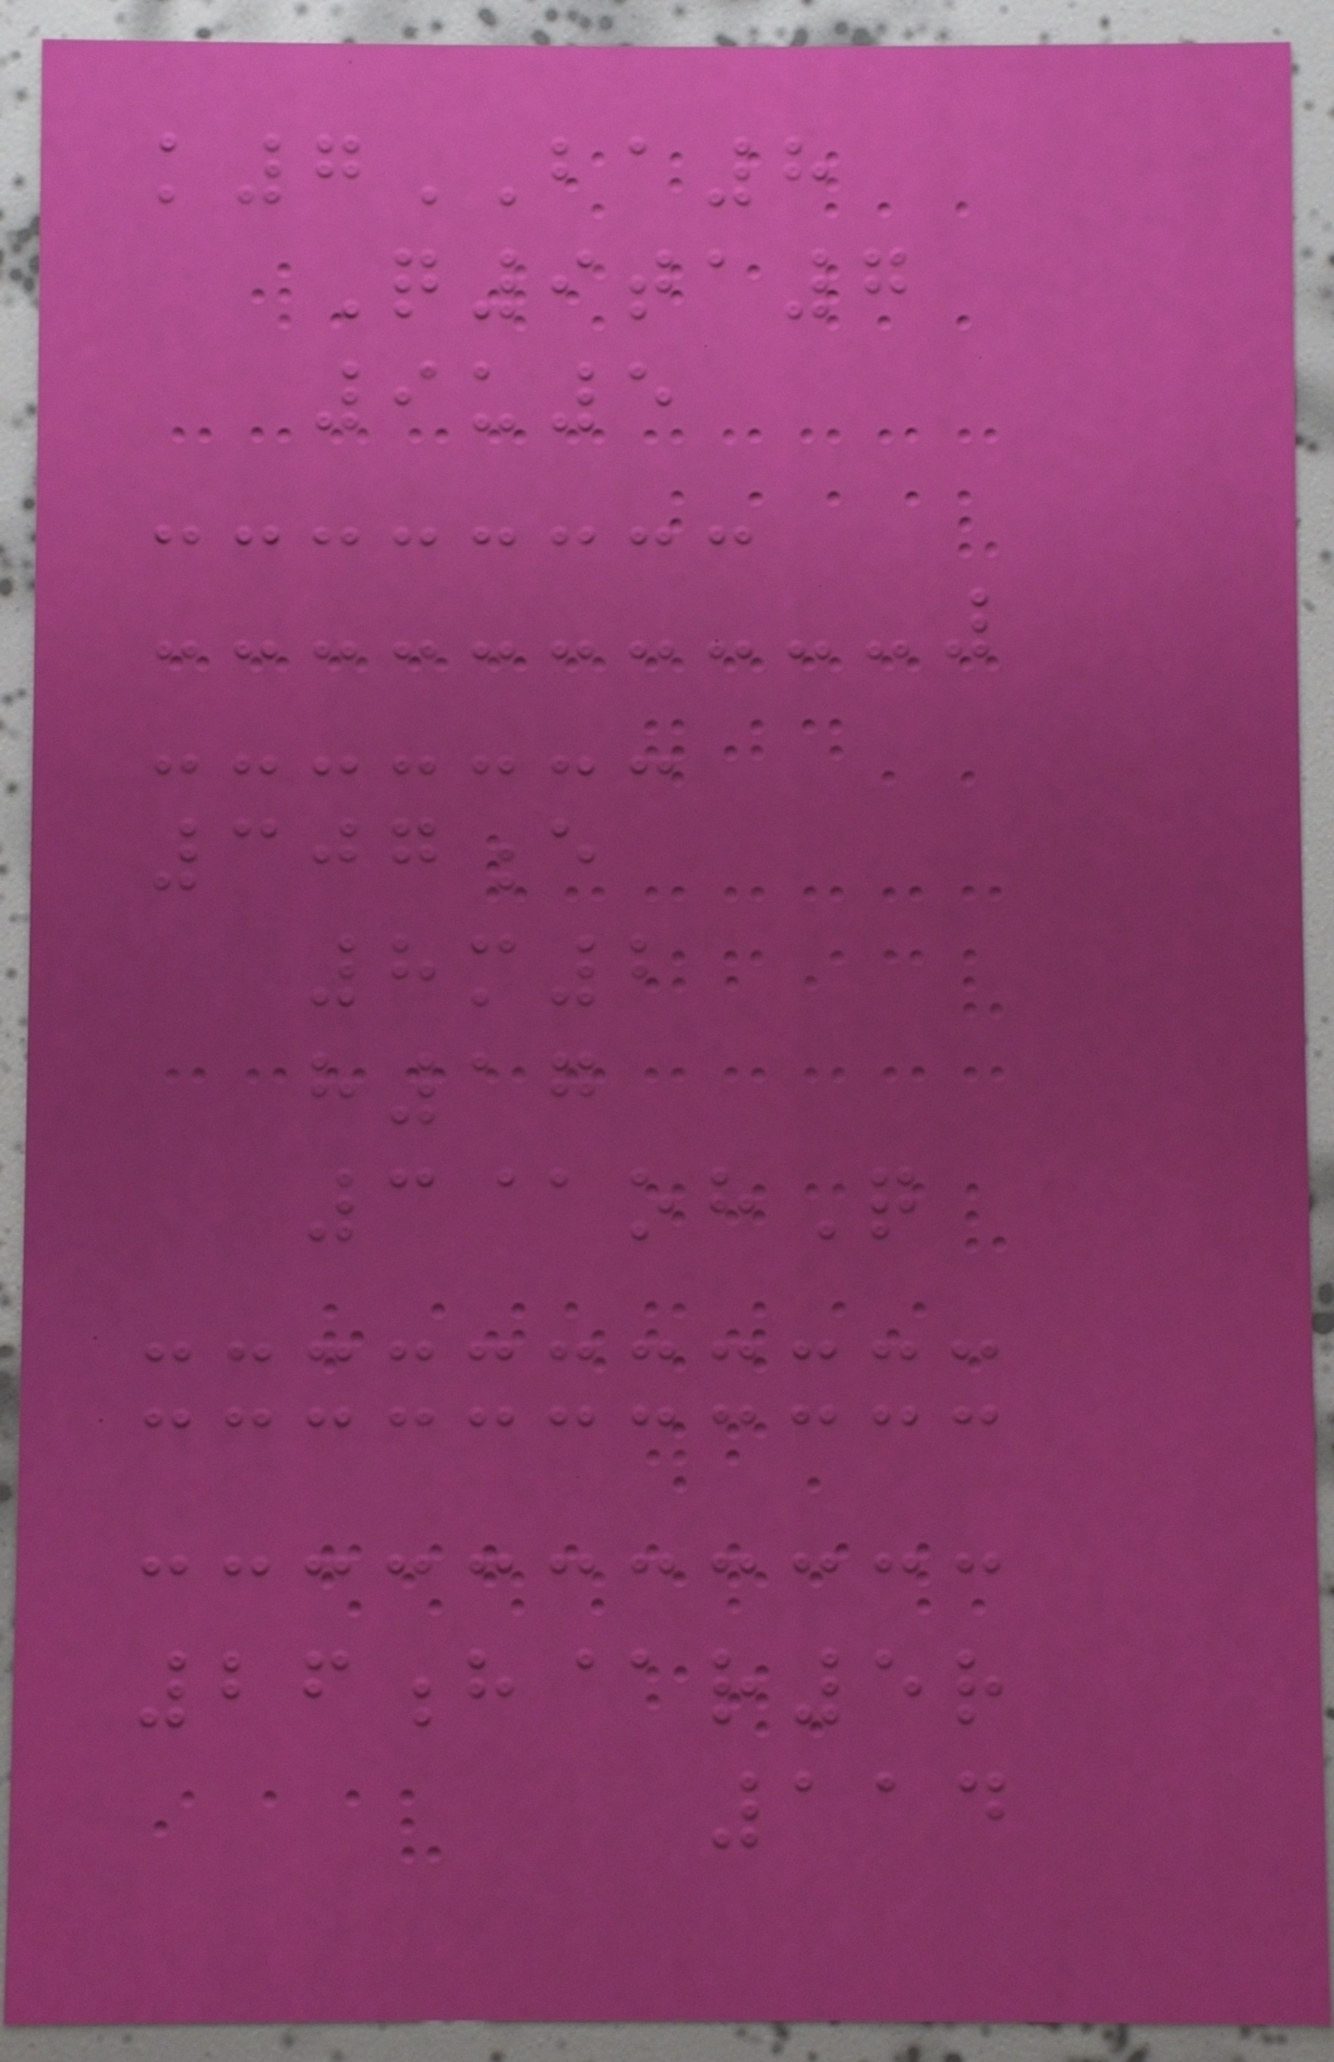k7BA8
Q9ta7
9u5
307e
8m2
h17
3@ohQ
26h@r5r
114
